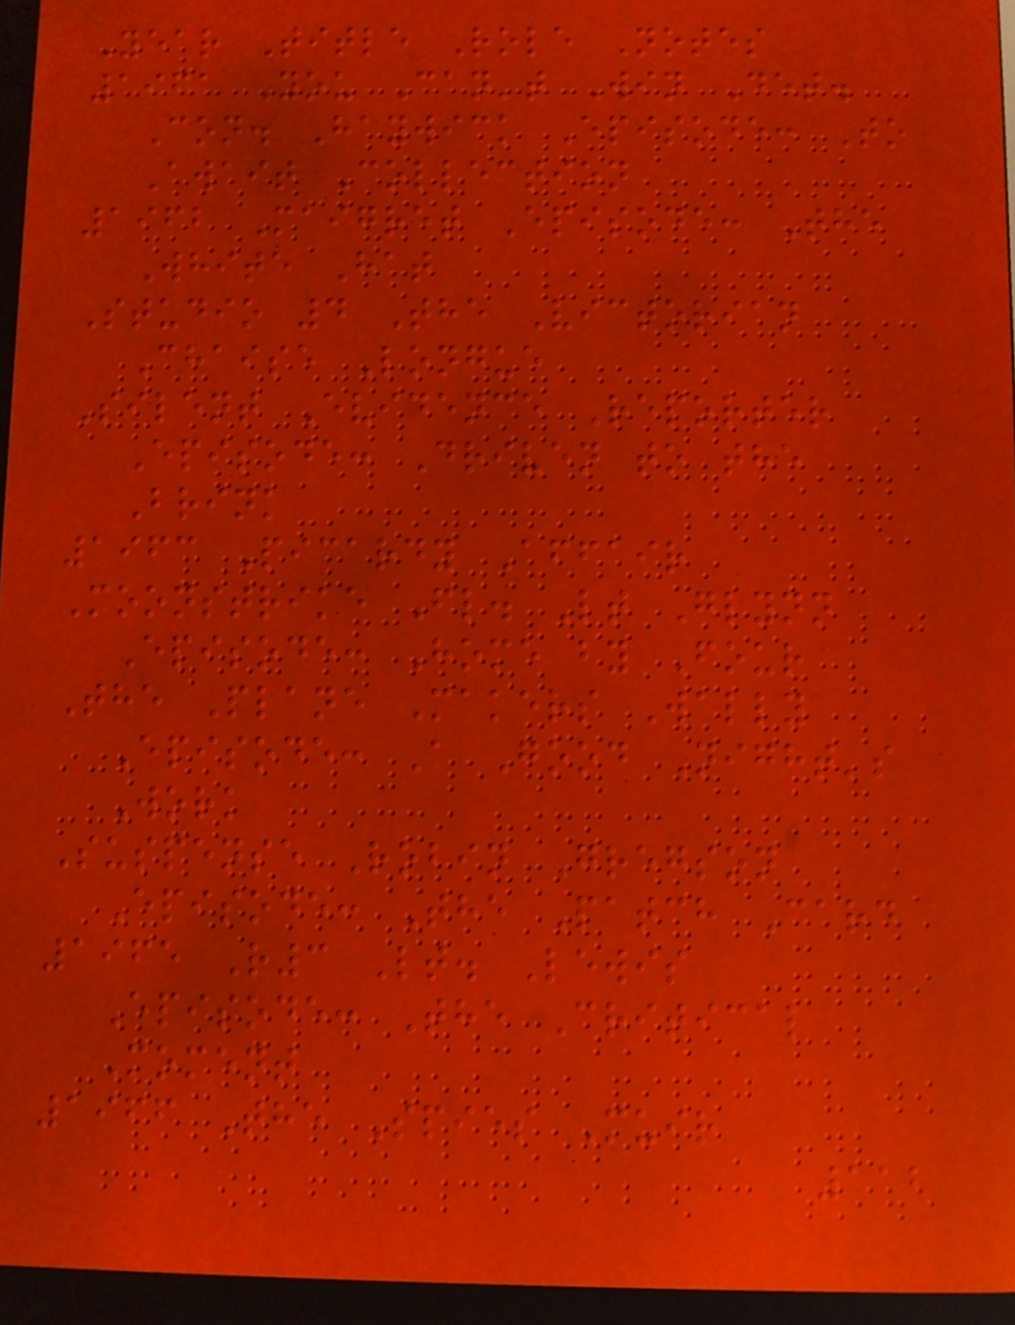Year Title Role Notes
1961 You Can't Win Det.
Con. Haywick Episode: To
Await Collection
1962 Maigret Episode: The
White Hat
Studio 4 The Victorian
Chaise Longue
Silent Evidence Reporter
Episode: Driven to the
Brink
1963 Picardy Affair
Moonstrike Fl. Lt Glynn
Episode: Home by Four
The Plane Makers Wally
Episode: A Good Night's
Work
Suspense Robin Gregson
Episode: The Patch Card
1965 R3 Lt. Lewis
Episode: The Critical
Moment
1966 The Spies Muir
112
